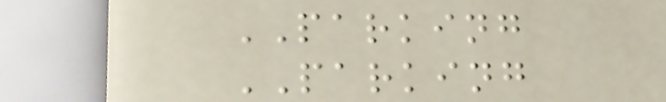PARKING
PARKING
